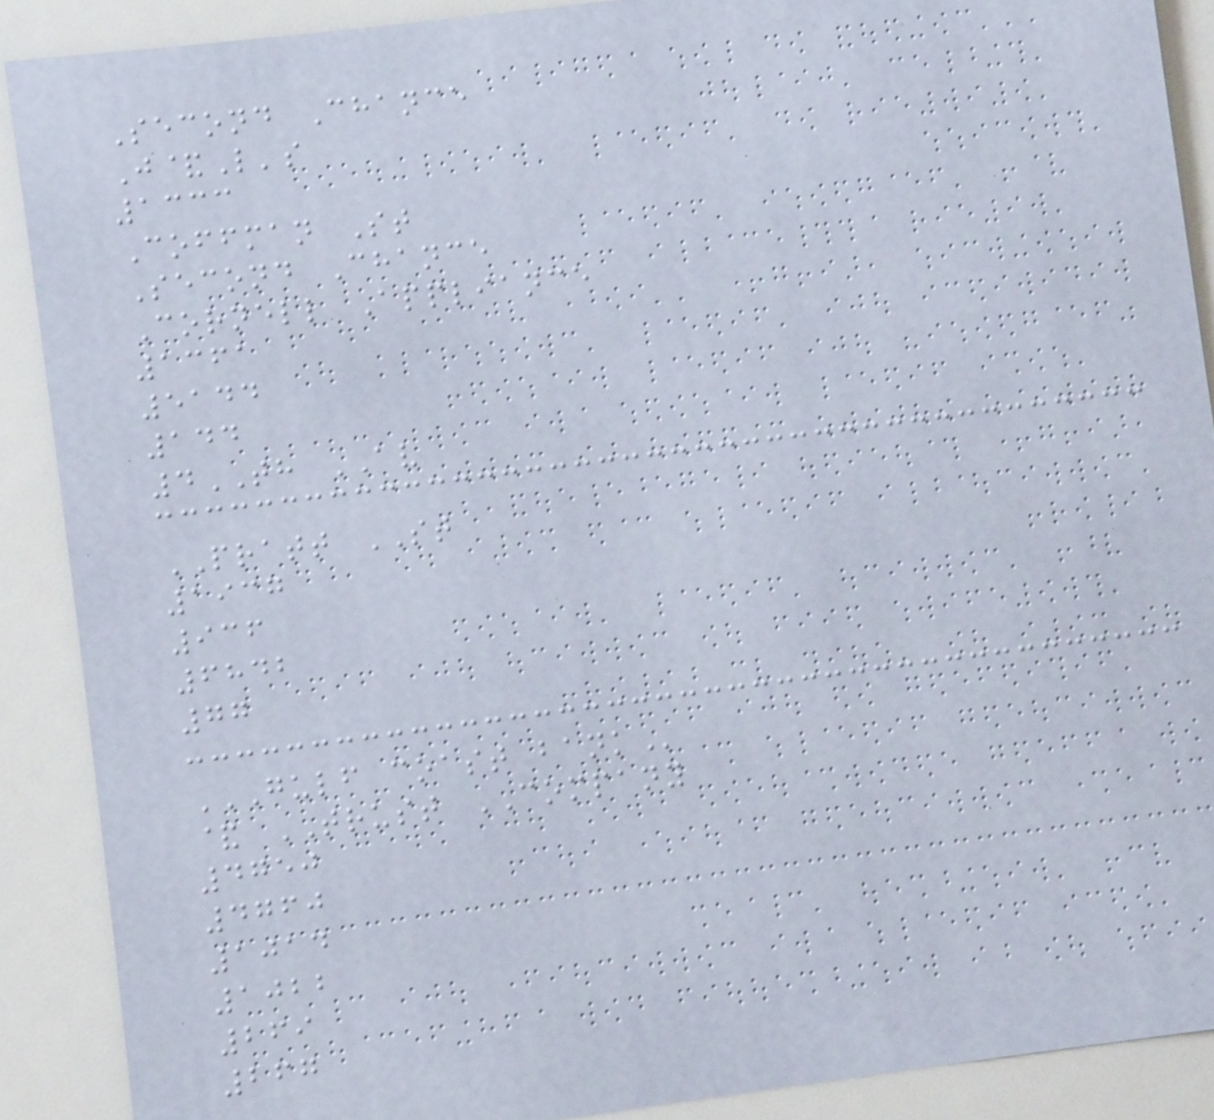Second Chance
J&L's
1333
Coffman St
Second Chance
Cornell Appliance
1361
5144
144
4TH AV
PRATT ST
1937
936
6842
77
GULF COAST BANK
& TRUST COMPANY
4750
4760
1014
1022
269
267
